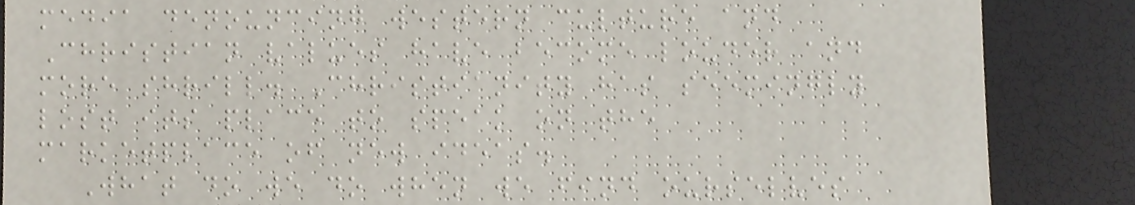media denouncing western culture and
Christian values have become louder and
more shrill. Christianity has seemingly
lost its place to speak on the
marketplace of new ideas.
What do we do when we find ourselves
